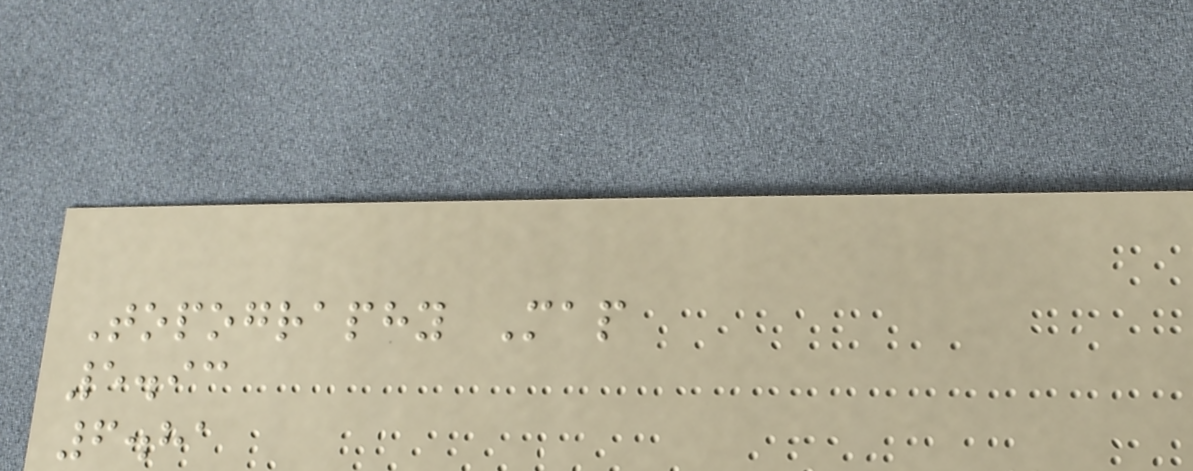Topography Map
5.93
6.81
